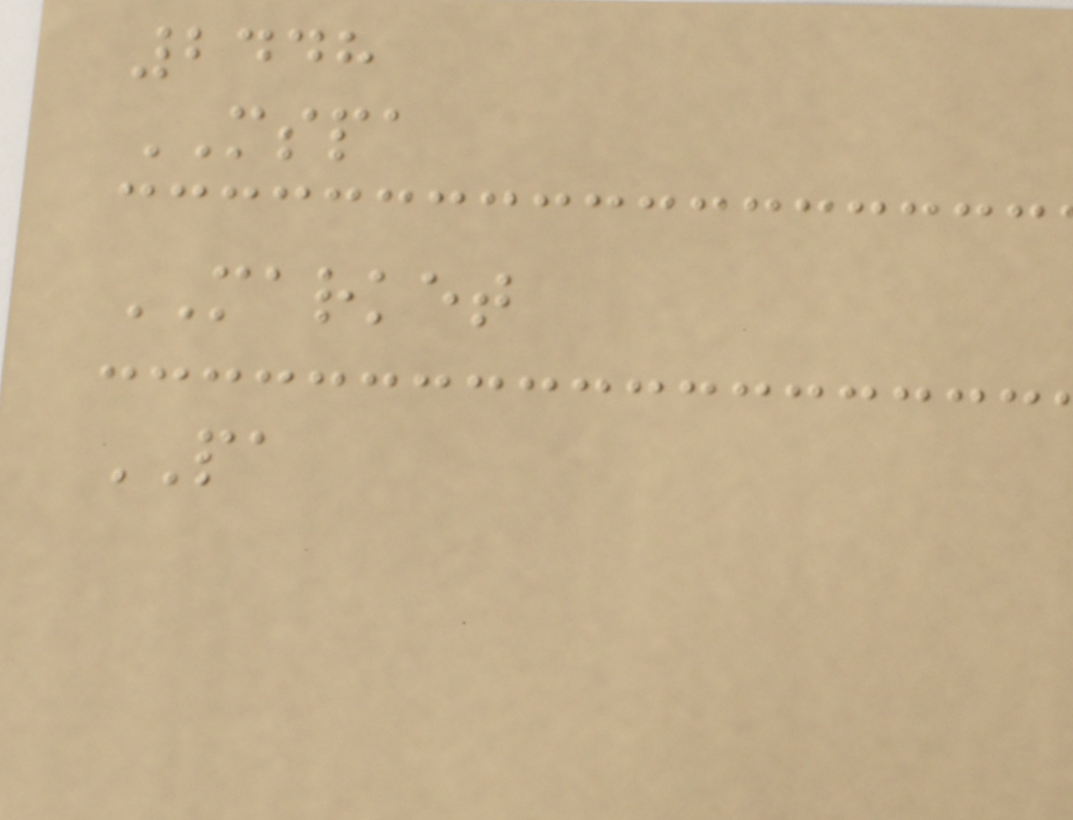2448
MSPA
MARKET
PA
